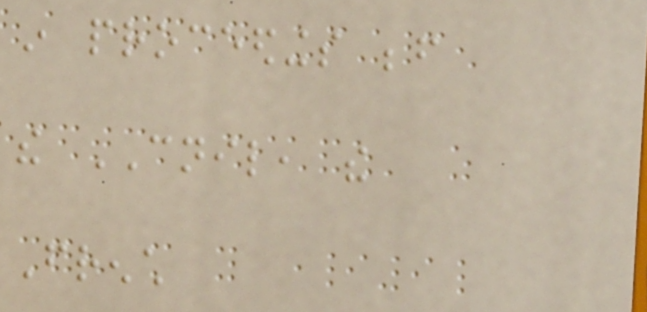in proceedings before
the CNIL, the
French
